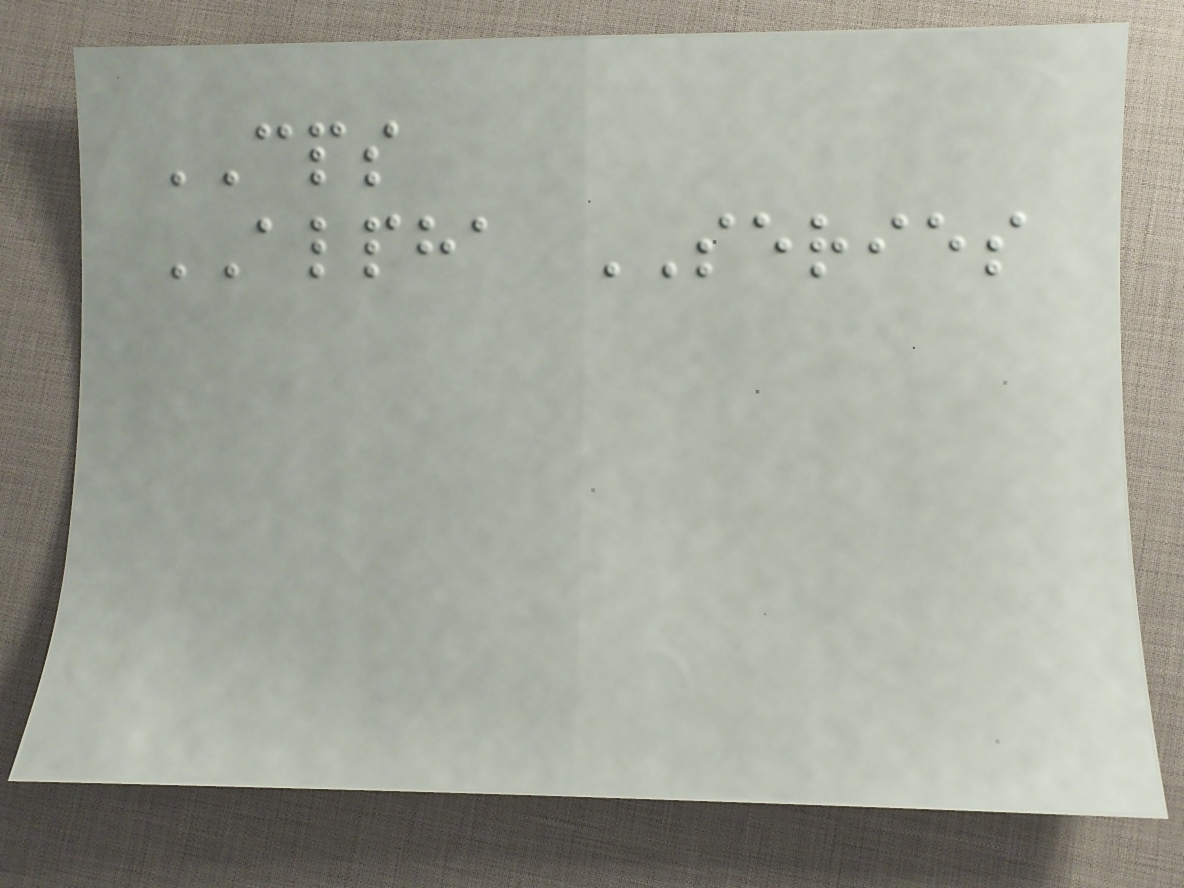CPS
ALPHA SERIES
